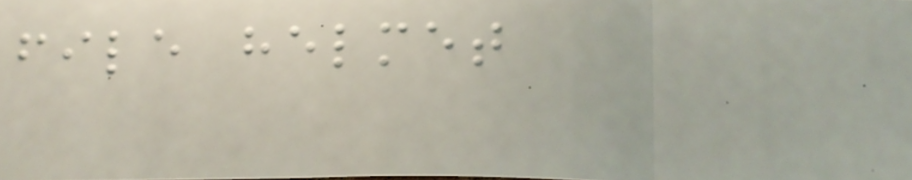file helmet
